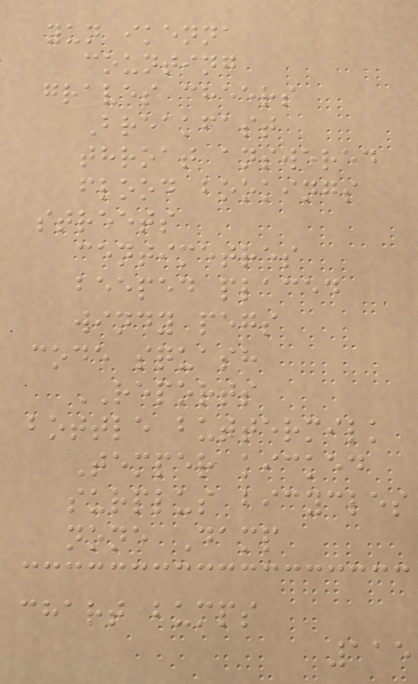yun ikenna
counting
graves cheers
Breakfast
throat answered
flood bookings
streets
centimetres
beeped placed
windy pegs
code squash
REPORTS
bottle buttermilk
Temper kicked
surplus bicycles
none Damp
chart bumps
115
